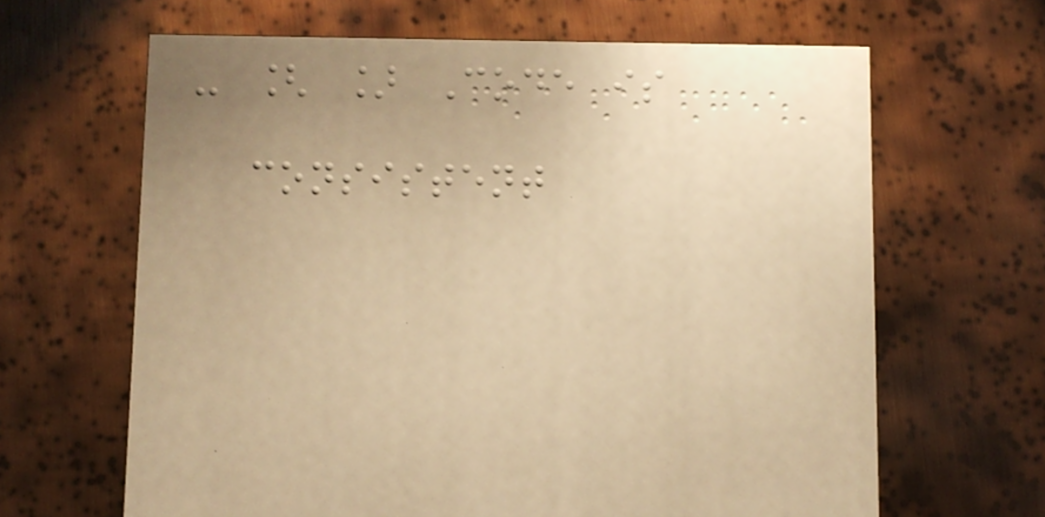- [ ] Code is
consistent
